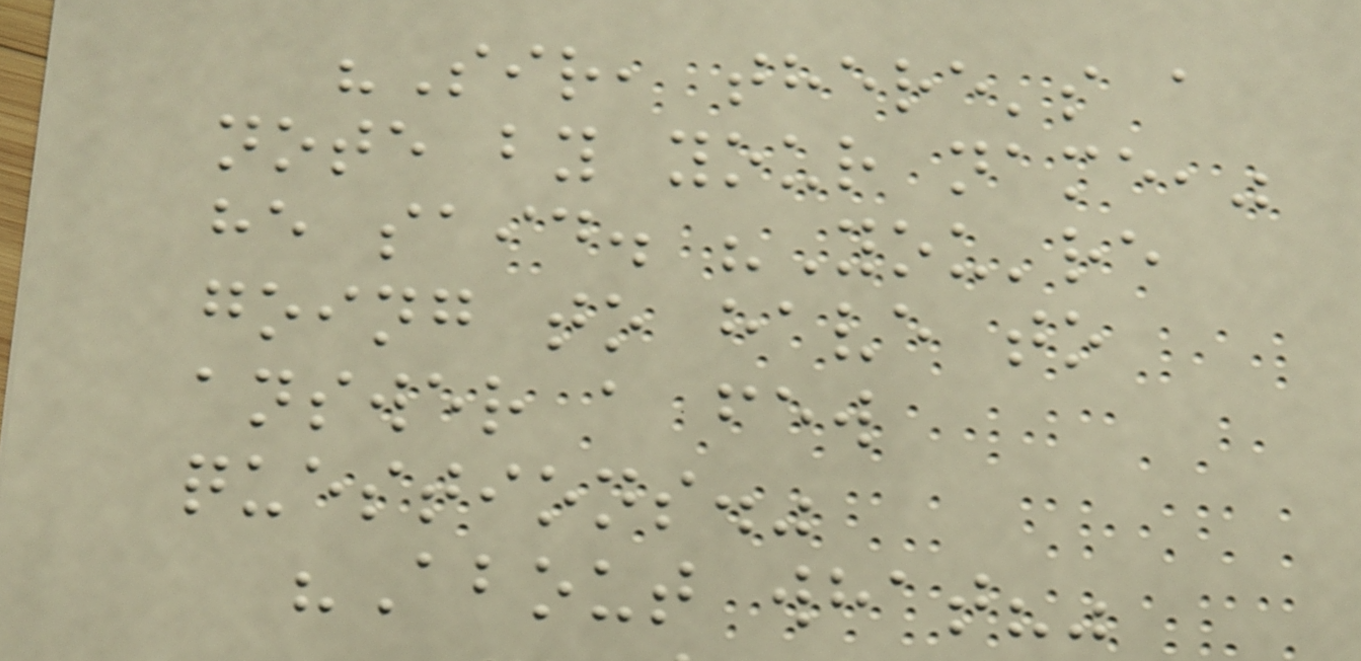"Sir, there's a
note by your name,"
he said. "You're
going to have to
answer a few
questions."
"About what?"
